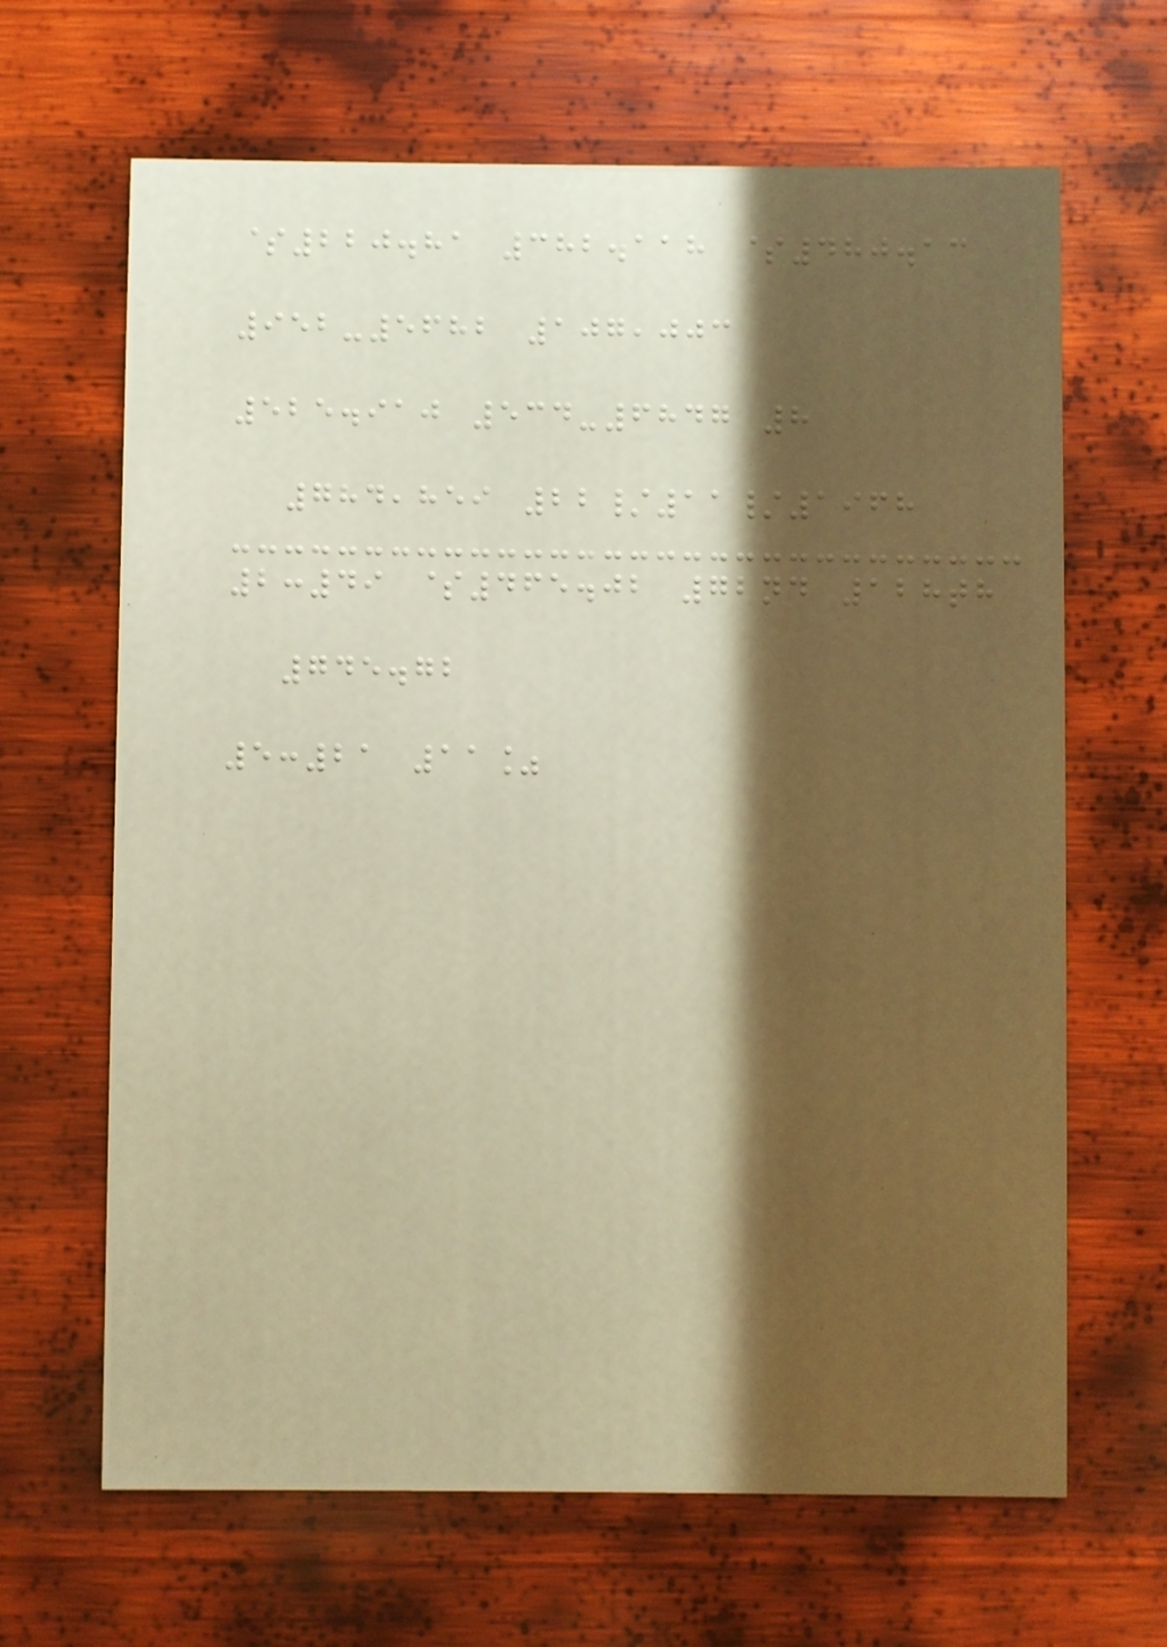$220.81 382.118 $480.13
952-5682 107,003
525.910 534-6847 8
784,859 22/11/1968
2:49 $465.02 72nd 128th
745.72
5:21 11%
